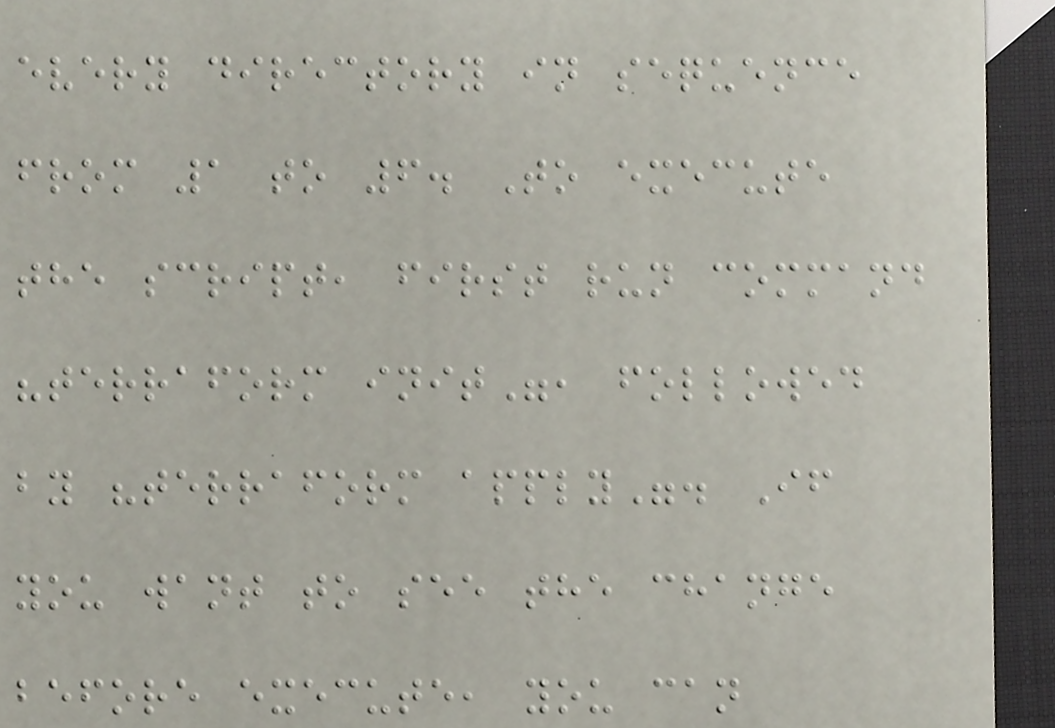every directory in sequence
from 1 to 6. To execute
the script, first run command
"terraform init", followed
by "terraform apply". If
you want to see the change
before execute, you can
